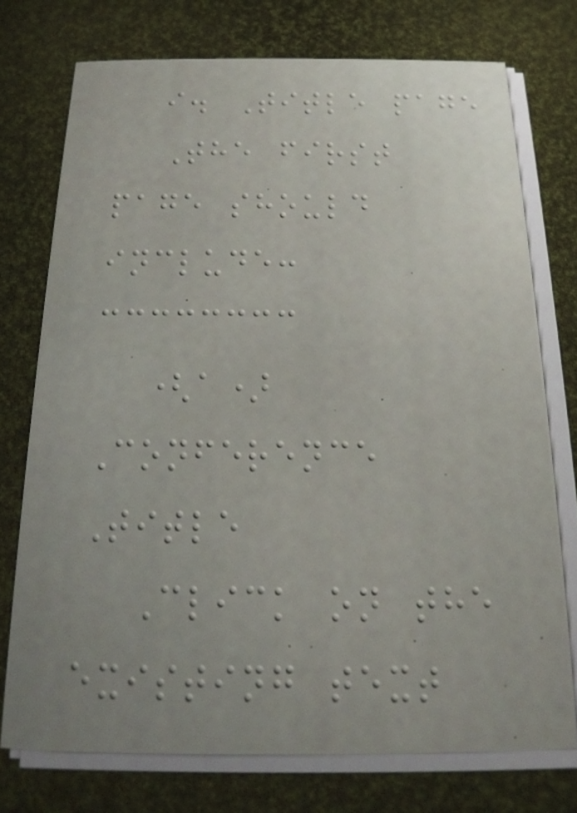i. Title page
The first
page should
include:
(a)
Conference
Title
Click on the
existing text
